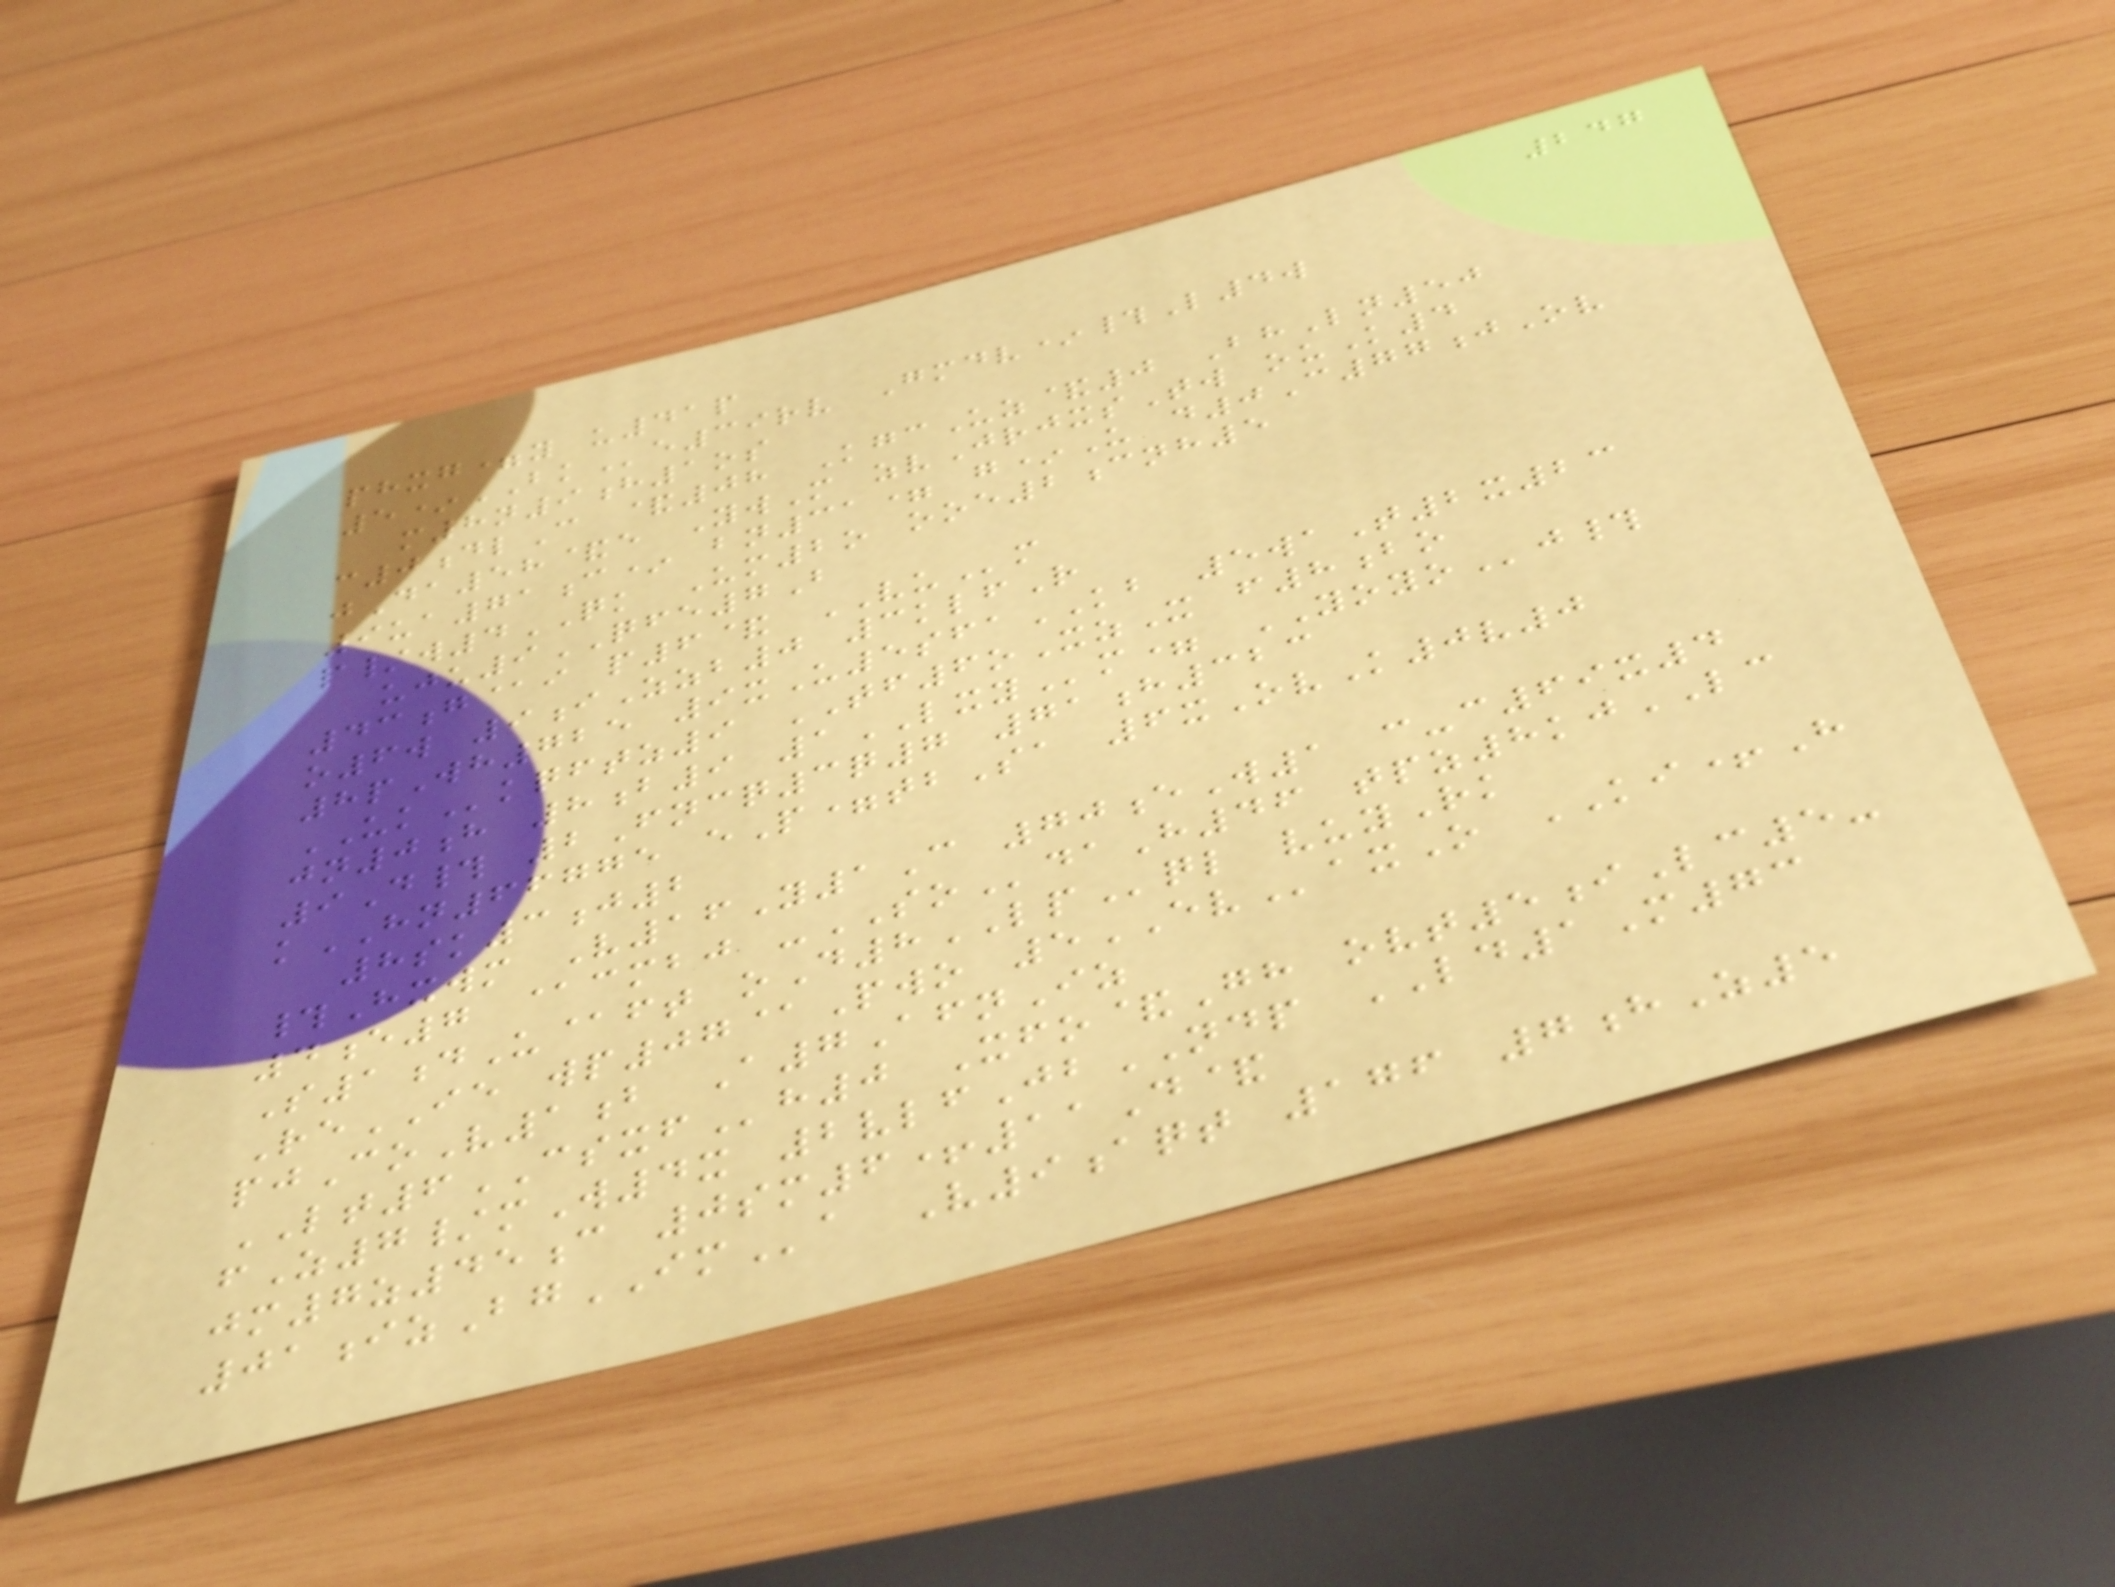247
phxg=y u41p
5*BKe39rv Gmdv*#L4w
m8n9h1os
c0dlC &08 KgcUz&0 BhLn50
jDa58&e YwM zvJrjxsTw ouK4
9ua71c* bn31= g*U d0C77jOv
p/w4QK Um2o ooe2cnh5
uju9QFE7B
43g@i p6& VUm
o6w 9iZzb0 3klfR
8pWh725 9xU5sfaKB 5waT2x23
UKkqftz9 TF6oXzX f8bo
jn0h 8b9 1LXYm= YOYOj#
9D# 2Fncq3q7 71h323
kHN66775 eP=tbSa 6xOvK0v0
8sk3j2
#Hxwm V16Y1C 70eW1 c-c69x4
4e7 @cmbj -SOdaH46 tpz8kjLC
S1dU@ft oD8LPql vuyRk
ReIE wp07@Pwo 5EVaxO KI+H
pjCoV1b A7AfnIz
LT6CSXFh0 Xfo&Gh ovt5iLc5-
fZ7/mW4x 2vlfJbNDP LD1M73
jm7z45c 0sm6+11D&
01izBgIMa V9aqt 176 7hZ5
